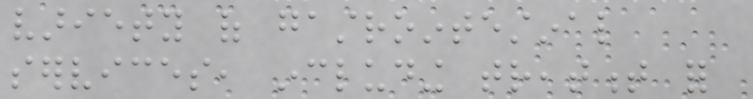variety of gastrointestinal
services, including treatment for
